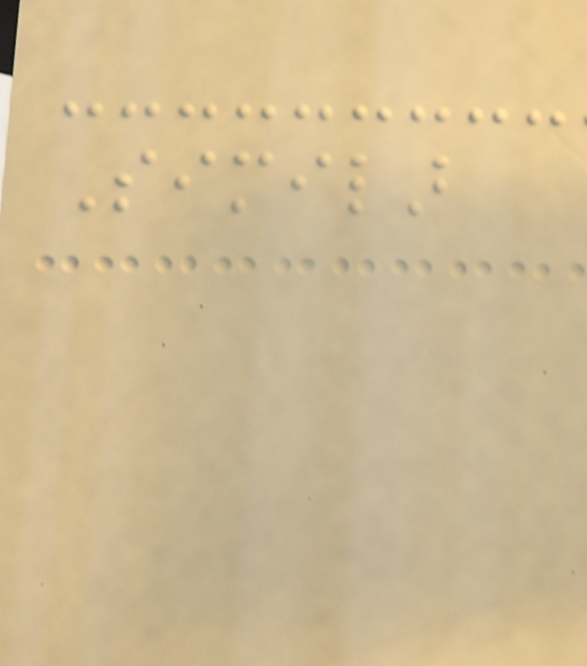Similar
